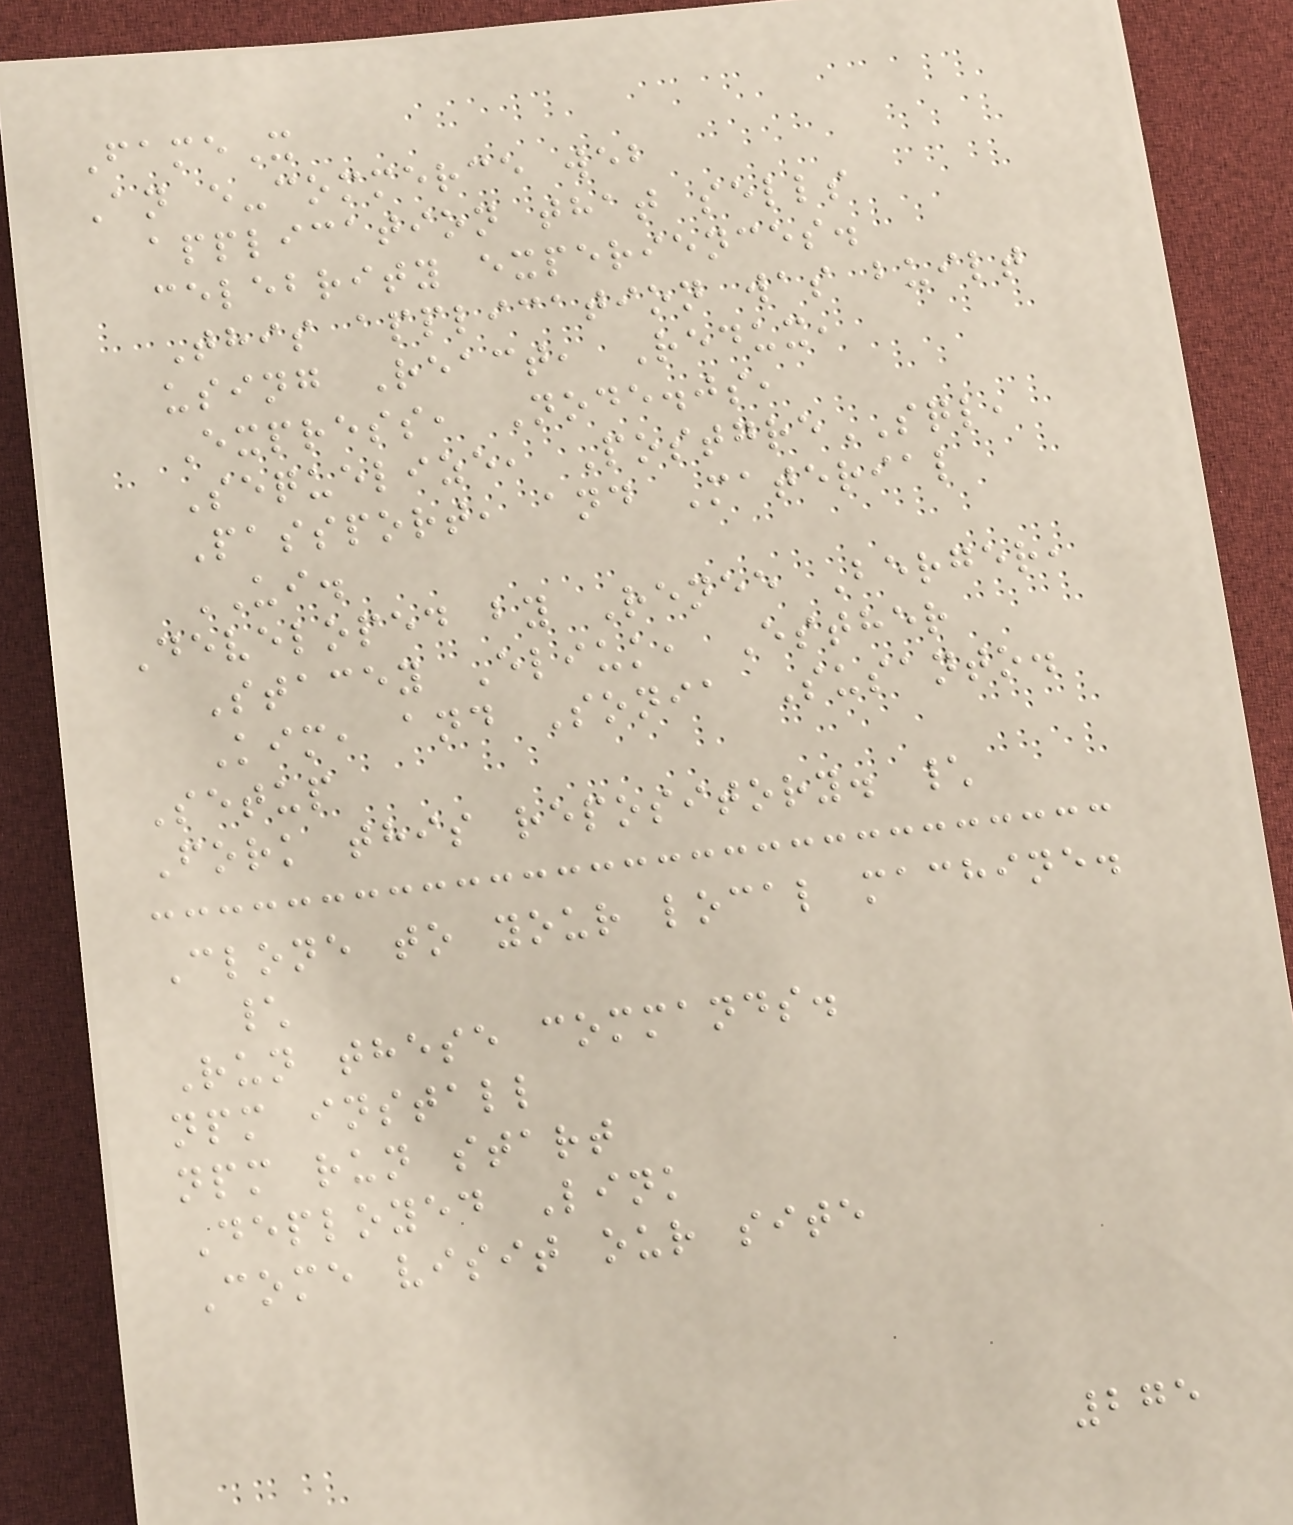FameX
An e-commerce web
application that sells
celebrity experiences.
This application was built
using React, Redux,
Express, Node.js,
Sequelize, PostgreSQL,
Passport, and Material
UI.
Developed by Renee Berger,
Stacey Eliuk, Esther
Kim, and Sonia Susanto.
Setup
Fork this repository. \
Clone to your local machine.
\
Run these commands.
npm install
npm run start
Deployed Link
Come visit our site
275
